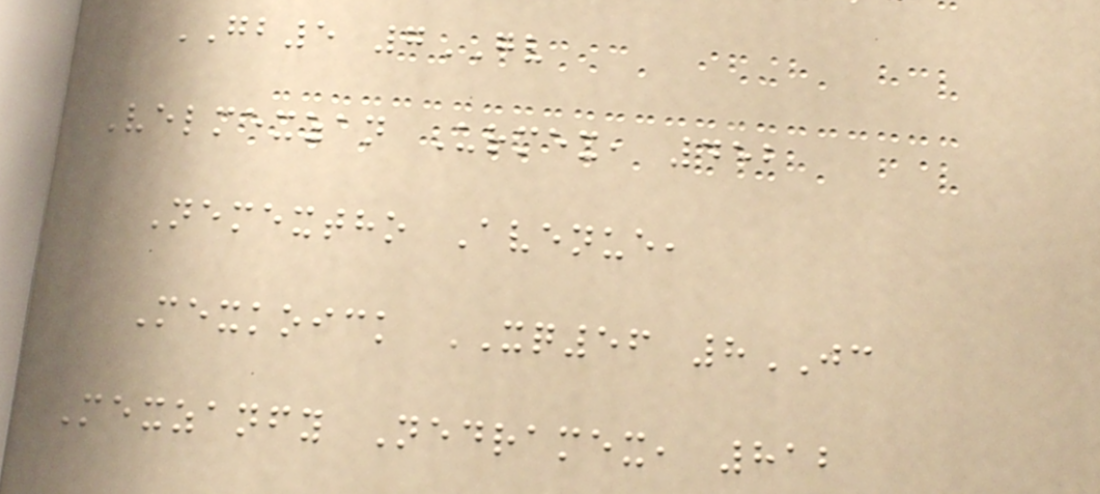GB5 7GV
Velmexzan Urmex, 452
Nemextho Avenue,
Mexkoick XQ56 8JC
Mexzanfy Nedramex, 812
